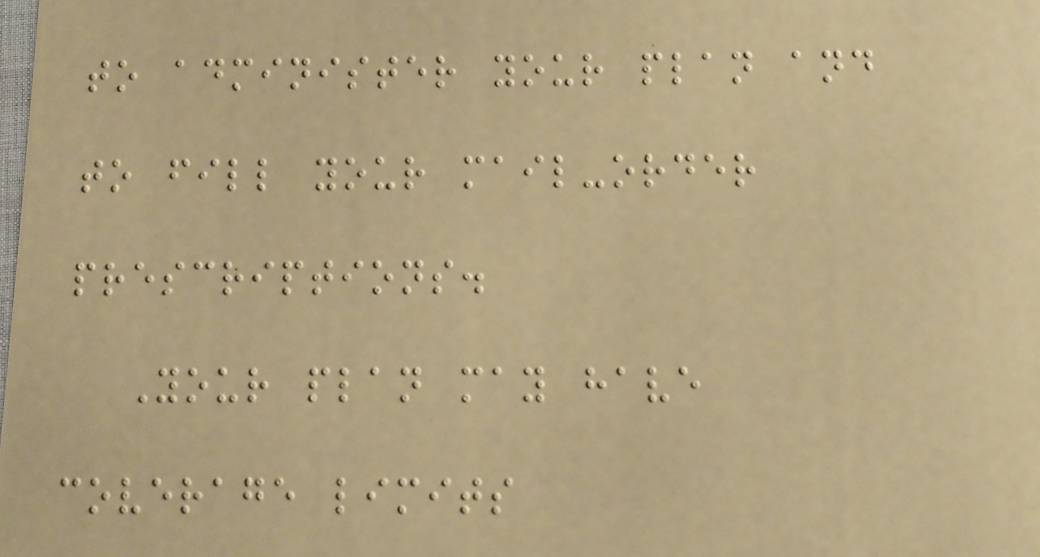to administer your plan and
to fill your mail-order
prescriptions.
Your plan may have
coverage limits
